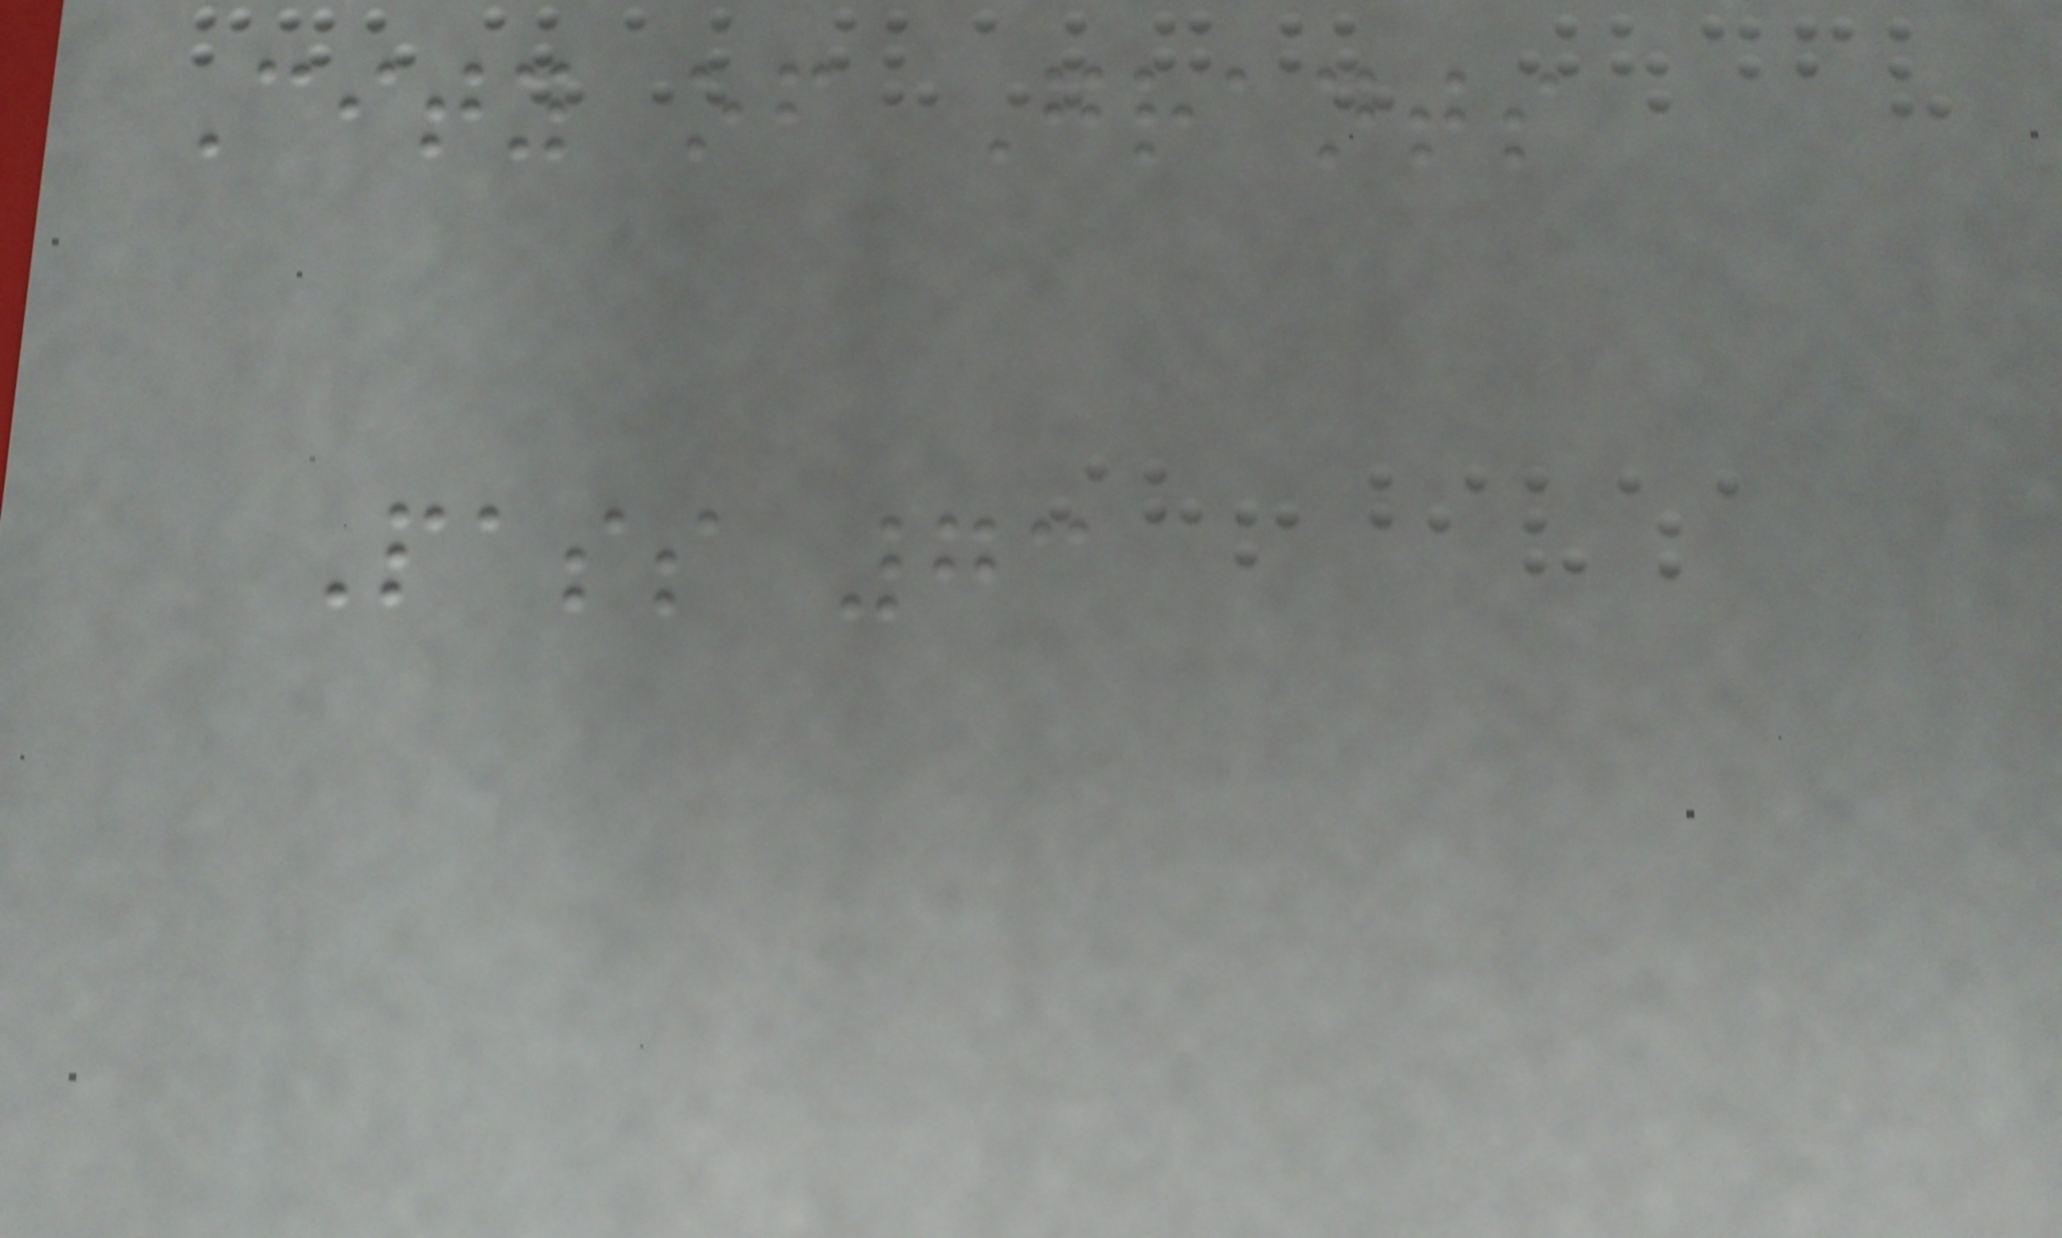City of Grants
Pass 73
